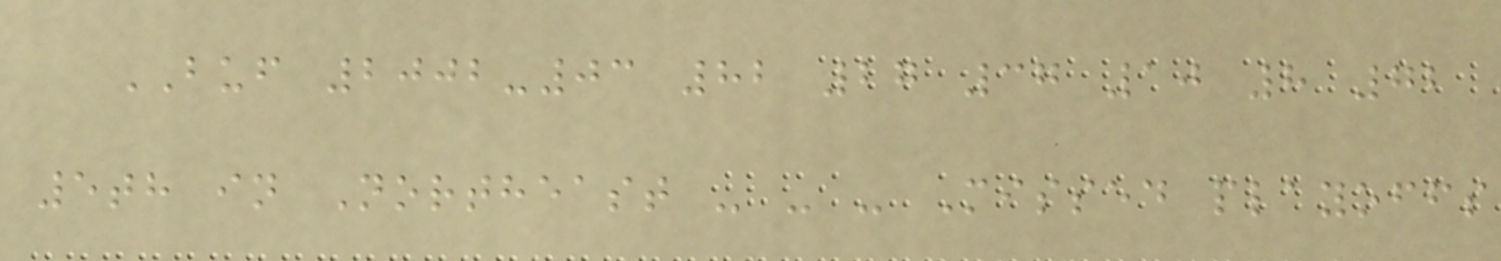BUF 2002-03 82 27 37 10 8 72
5th in Northeast - - - Missed playoffs
